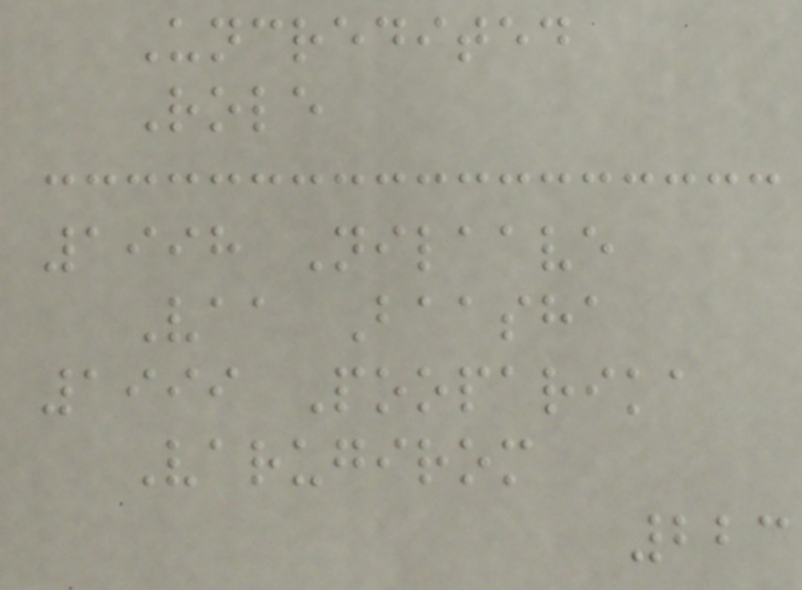Uncredited
Role
1998 Nilaave
Vaa Baasha
1999 Pooparika
Varugirom
223
